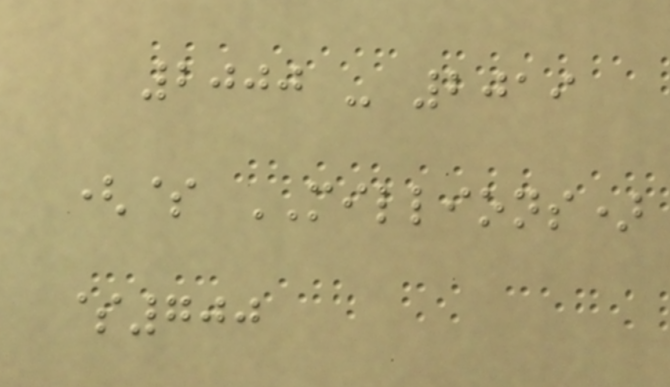2000 - 2019
($ MILLIONS)
$700
